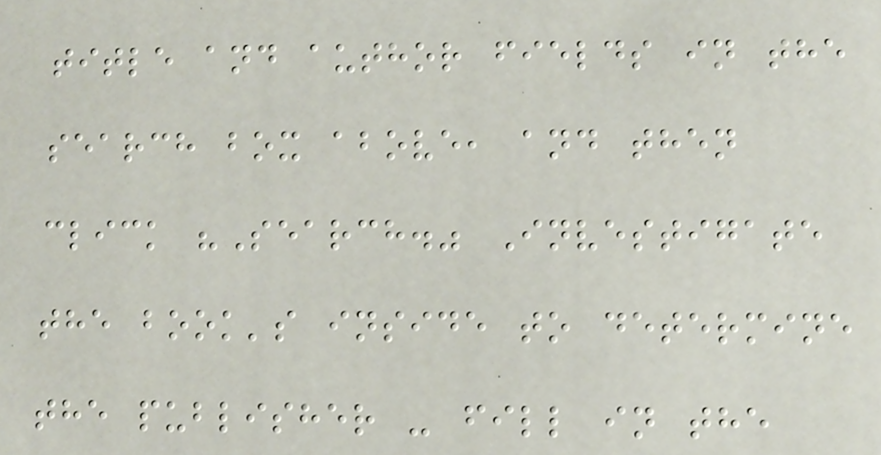title and author fields in the
search box above, and then
click "Search." Investigate
the book's inside to determine
the publisher - fill in the
